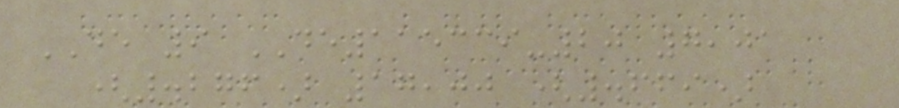DE 9 DE115339-20 7,01
(.276) 17,00 (.669)
